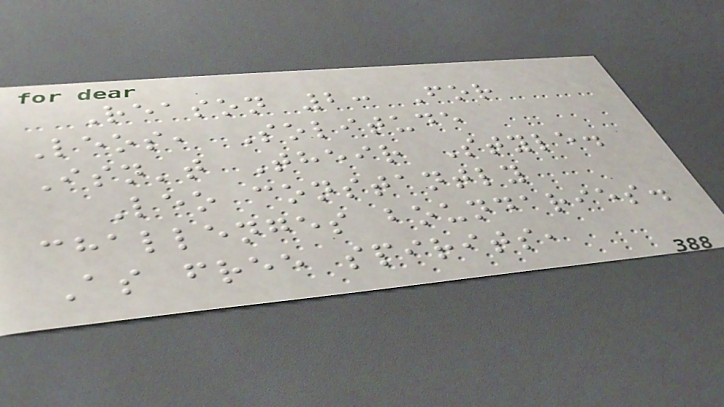Reason 2: For
Leos, Solitude
Isn't Their Style.
Leo constantly
challenges boundaries.
As free spirits,
